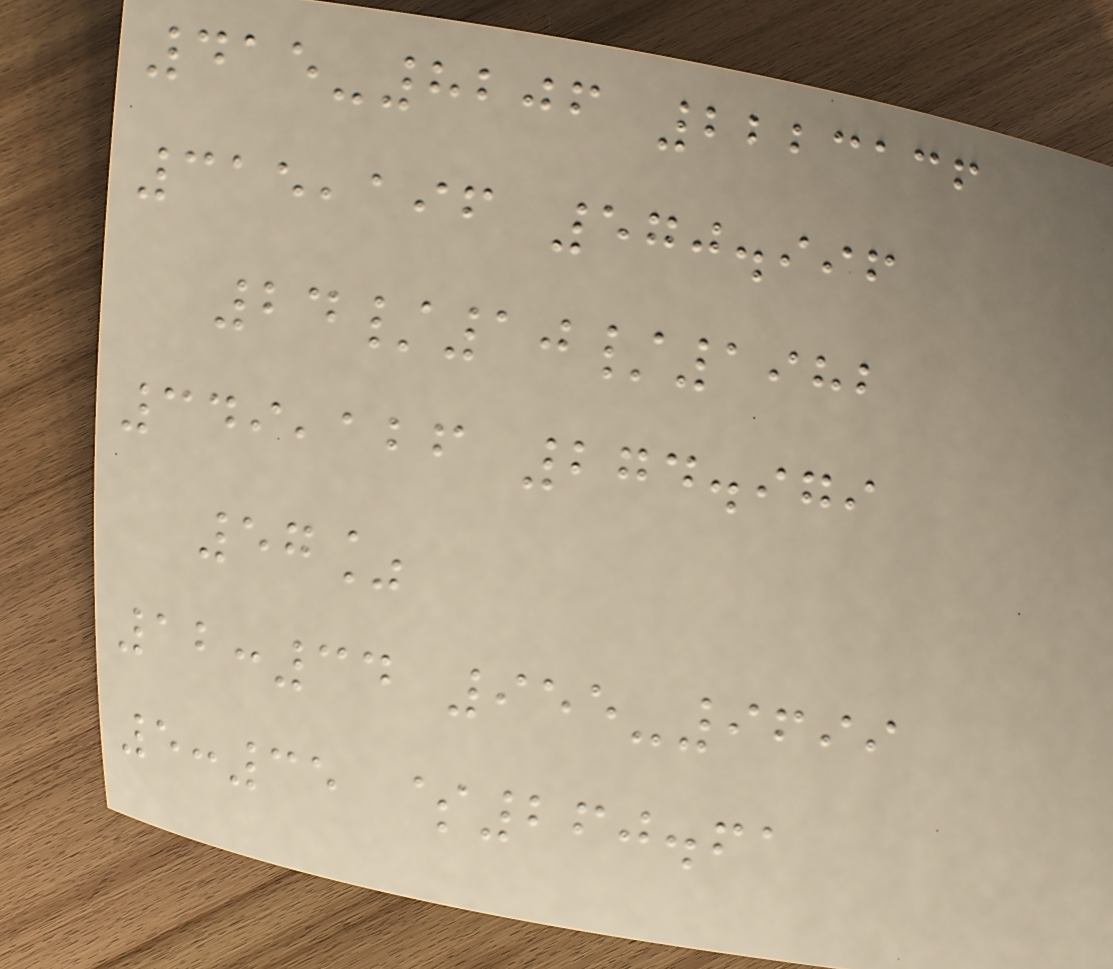415-8206 2223136
315,196 570.996
24/10/1982
349,126 274.979
57%
12:34 955-9699
5:35 $260.61
